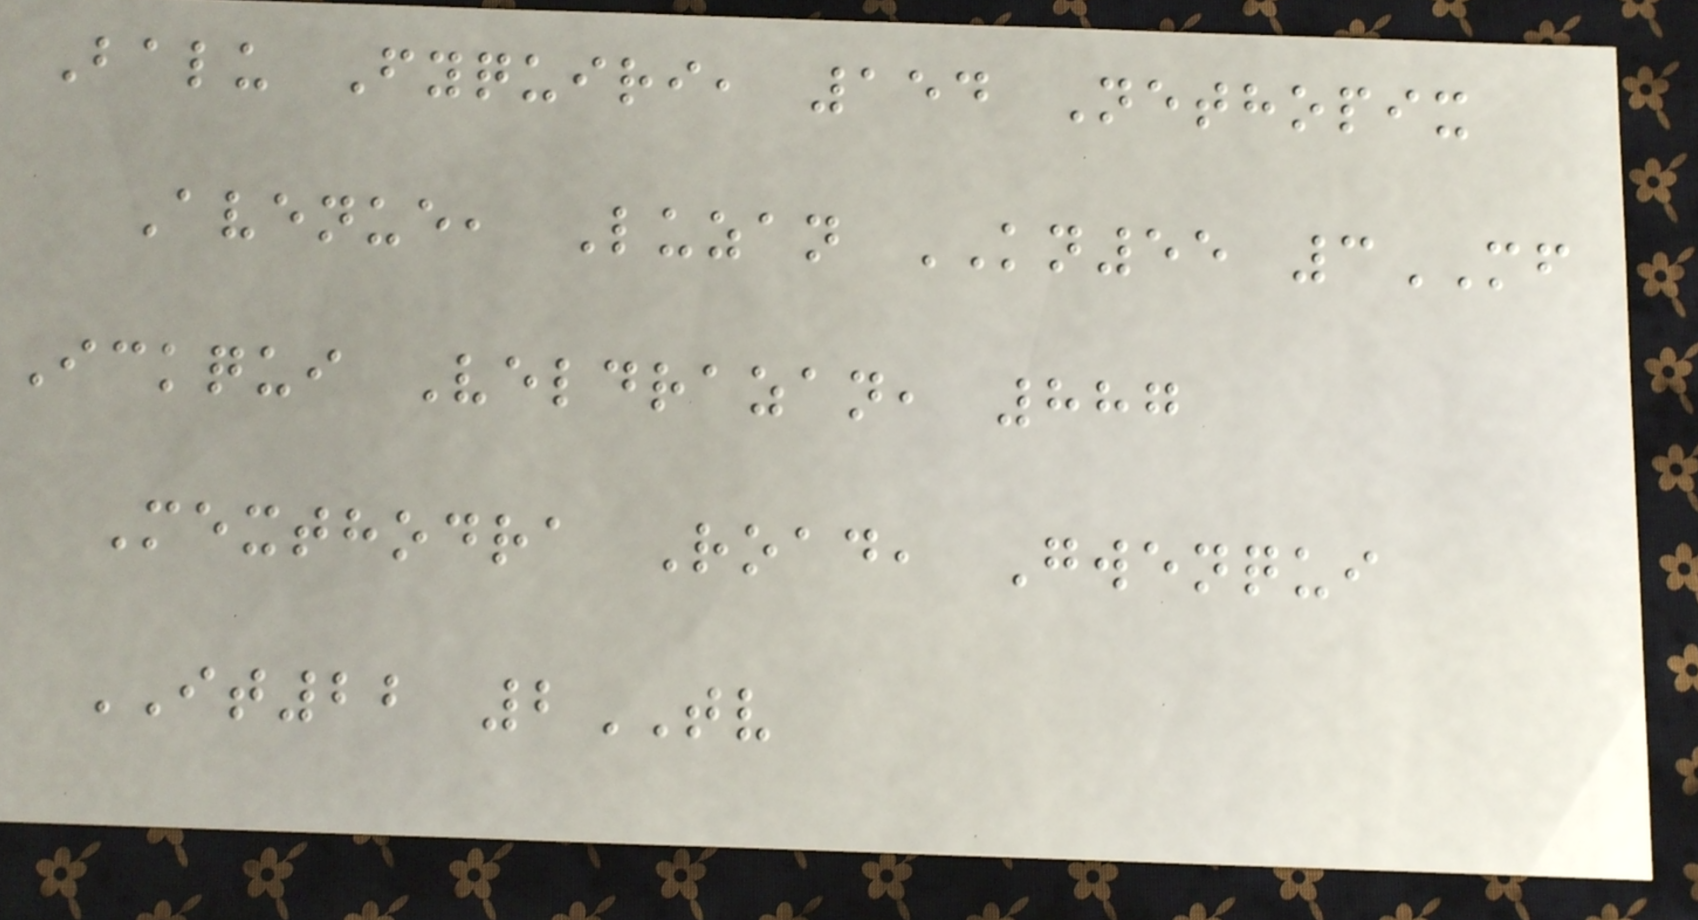Balu Fyquiri, 154 Nethopix
Avenue, Luzan KN55 3MF
Ickqui Veldrazan, 887
Mexthodra Road, Gwenqui
IT22 2TV
